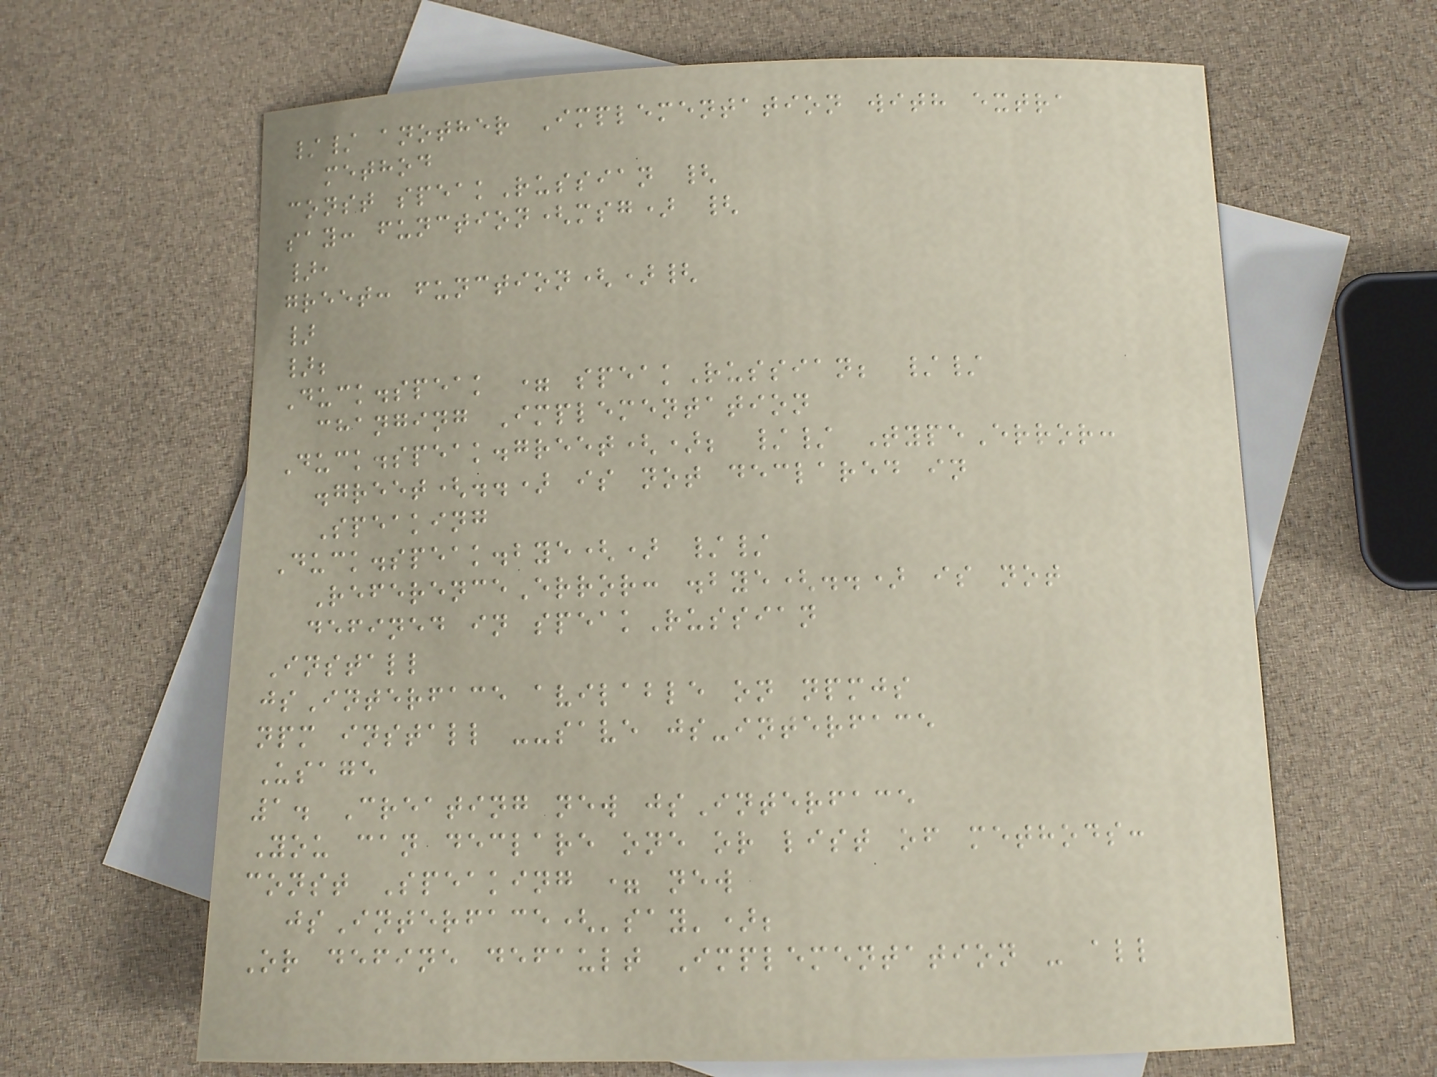// another Implementation with extra
method
const speakRussian {
say: function(msg) {
},
greet: function(){
}
};
Duck.speak = speakRussian; //
changing Implementation
Duck.speak.greet(); // TypeError:
.greet(..) is not declared in
Speaking
Duck.speak.bye() //
ReferenceError: .bye(..) is not
defined in speakRussian
Install
jsInterface avilable on npmjs
npm install --save js-interface
Usage
1. Creating new jsInterface
You can declare one or list of methods:
const Speaking = new
jsInterface('say');
Or define default Implementation - all
